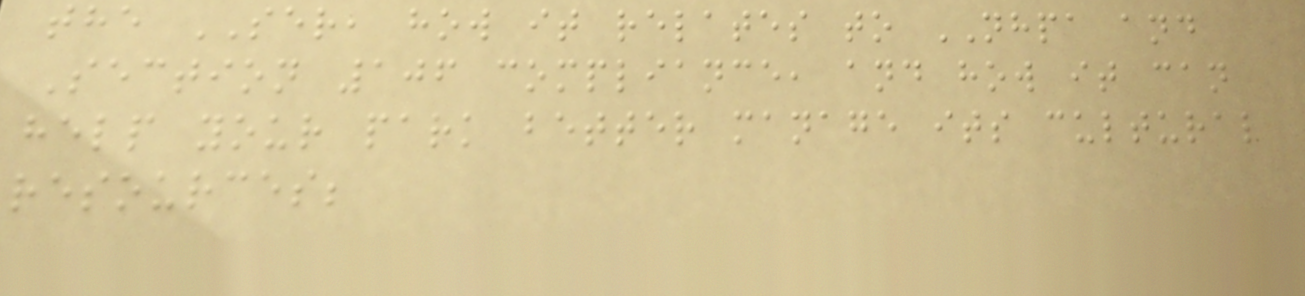the SER, how it relates to NHPA and
Section 106 compliance, and how it can
help your park better manage its cultural
resources;
